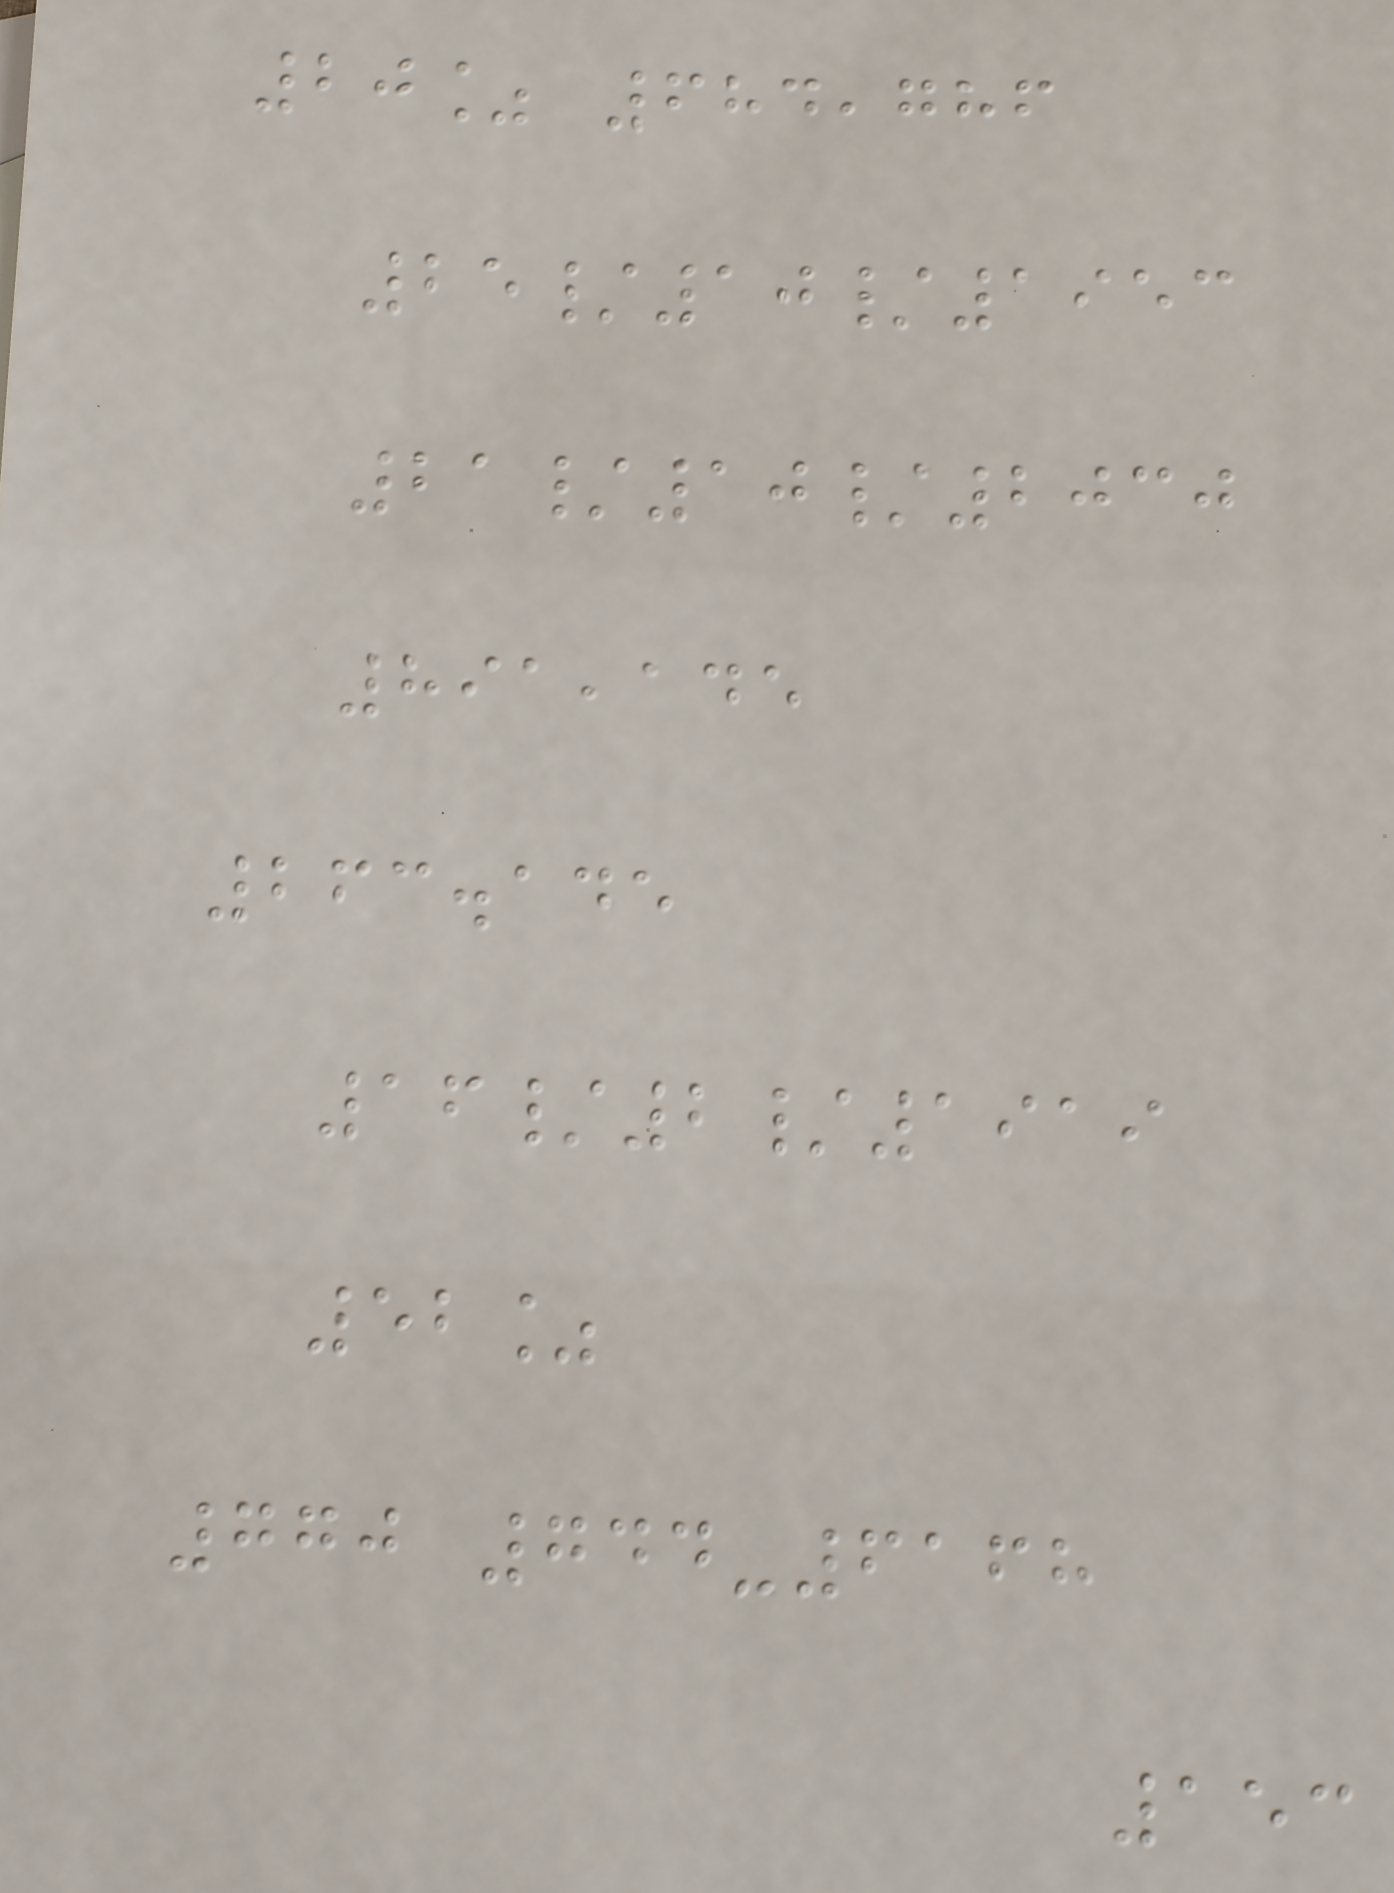20% 684,786
25/10/1953
21/10/2030
891,145
263.145
16/2/1919
52%
770 744-6168
153
